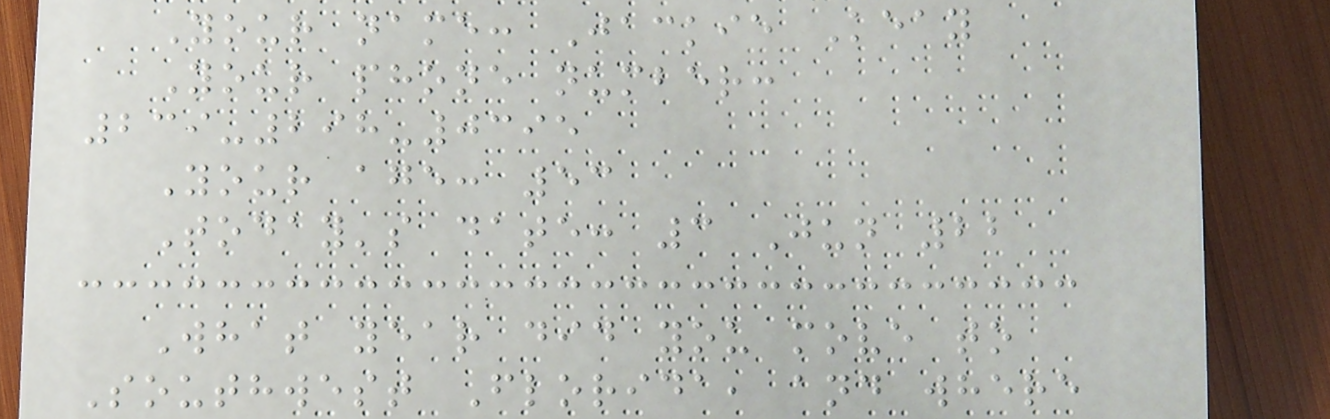Your name: Jackie Keay
Your phone number:
239-298-0395
Your age: 53
Today's date: 3 Jun 22
What year did you move to
Southwest Florida, and where
